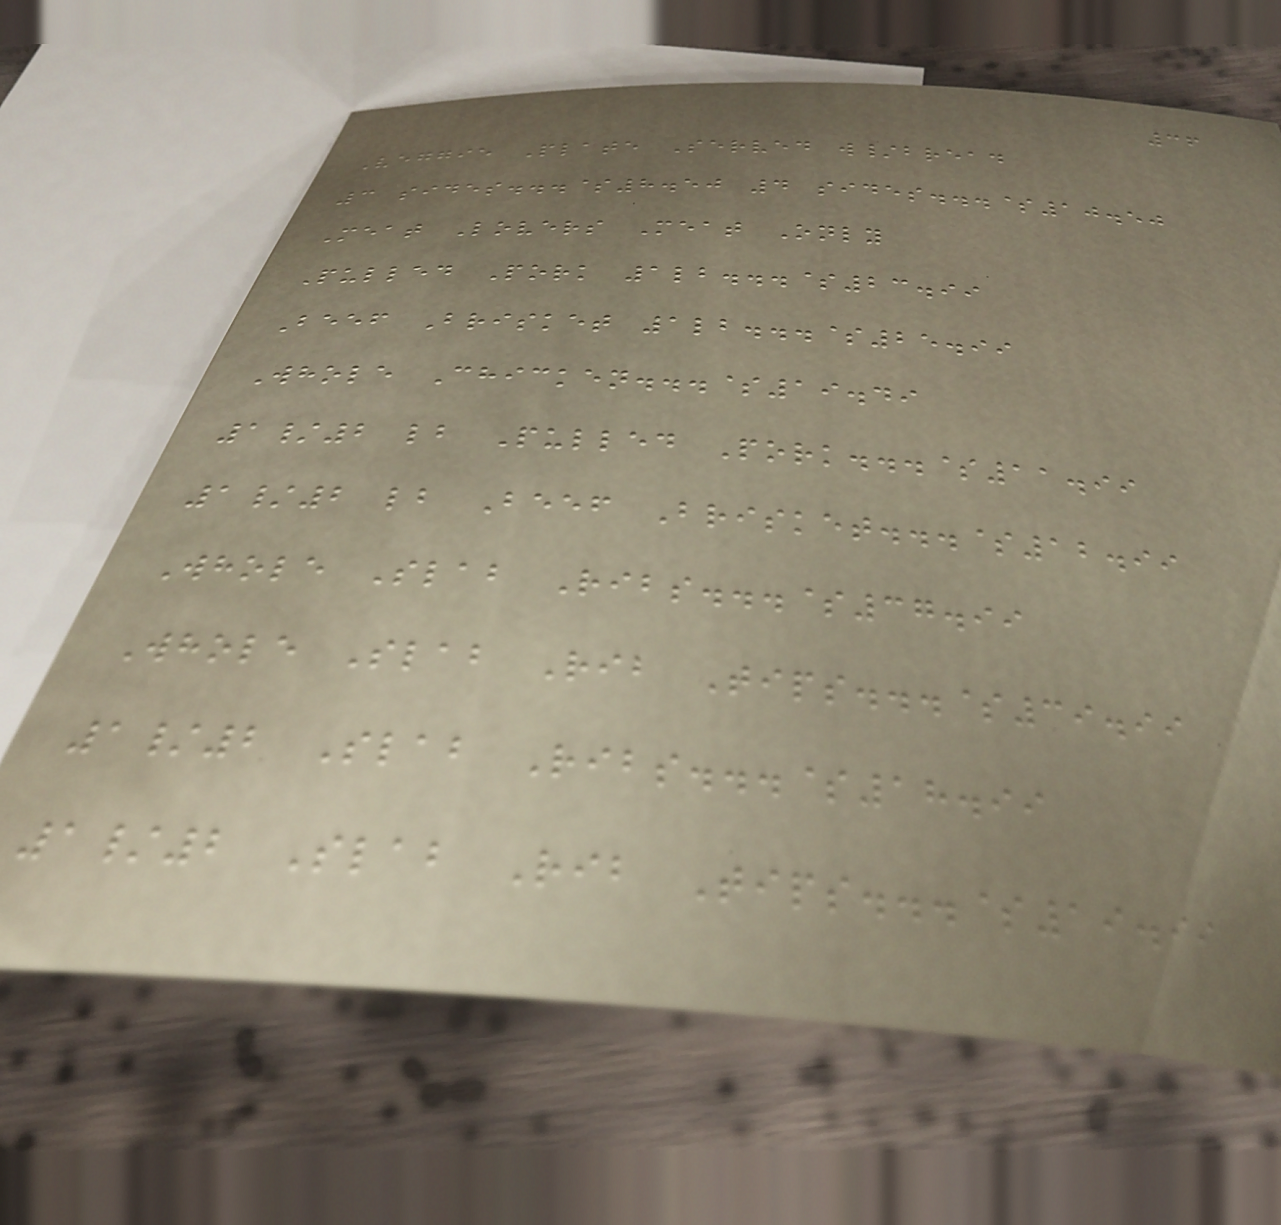36
Veggie Plate Served w/bread
3 sides...$8.50 4 sides...$10.50
Meat Lovers Meat Only
Pulled Pork 1lb...$23.99
Beef Brisket 1lb...$25.99
Whole Chicken...$19.49
1/2 lb Pulled Pork...$11.99
1/2 lb Beef Brisket...$12.99
Whole Slab Ribs...$37.99
Whole Slab Rib Tips...$39.99
1/2 Slab Ribs...$18.99
1/2 Slab Rib Tips...$19.99
